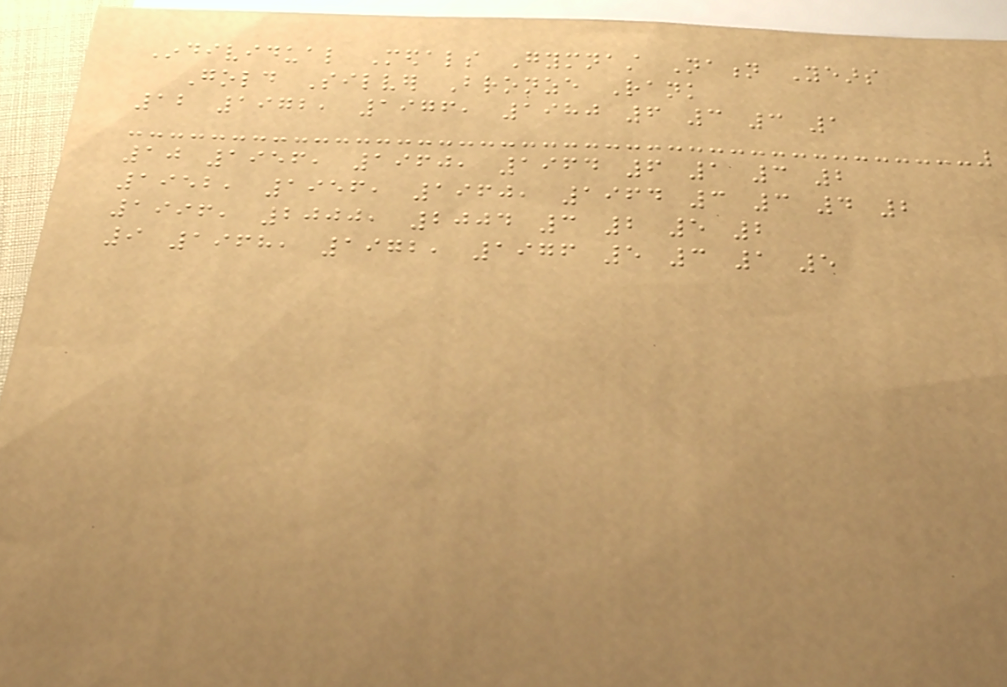Individual Medals Gymnast Nation Years
Gold Silver Bronze Rank
12 1972, 1976, 1980 6 3 3 1
10 1956, 1960, 1964 6 1 3 2
1952, 1956, 1960, 1964 3 3 4 2
1996, 2000, 2004 3 2 5 2
9 1968, 1972, 1976 5 3 1 5
